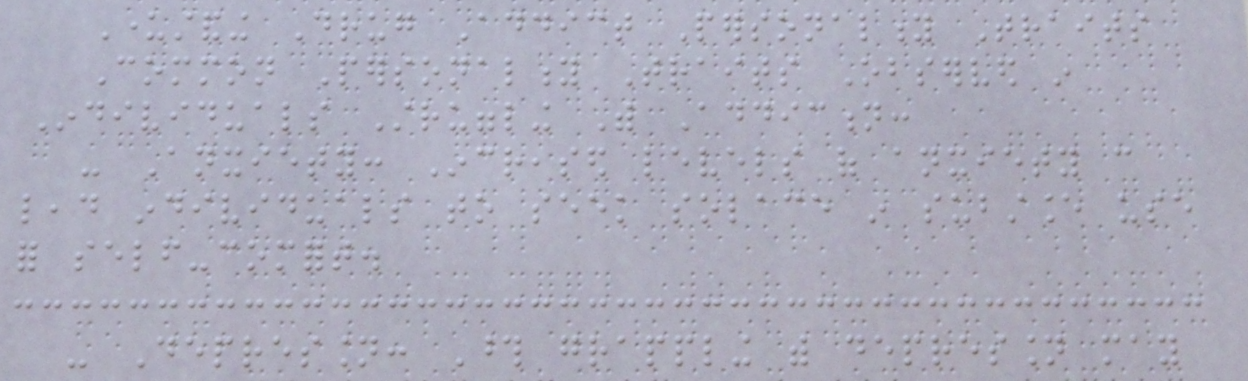Understanding Drug Addict Personality Traits
Common Personality Traits Observed in
Individuals Struggling With Addiction:
- Anxiety: Increased levels of anxiety can
lead individuals to seek solace in substance use
for self-comfort.
- Depression: Those grappling with depression may
